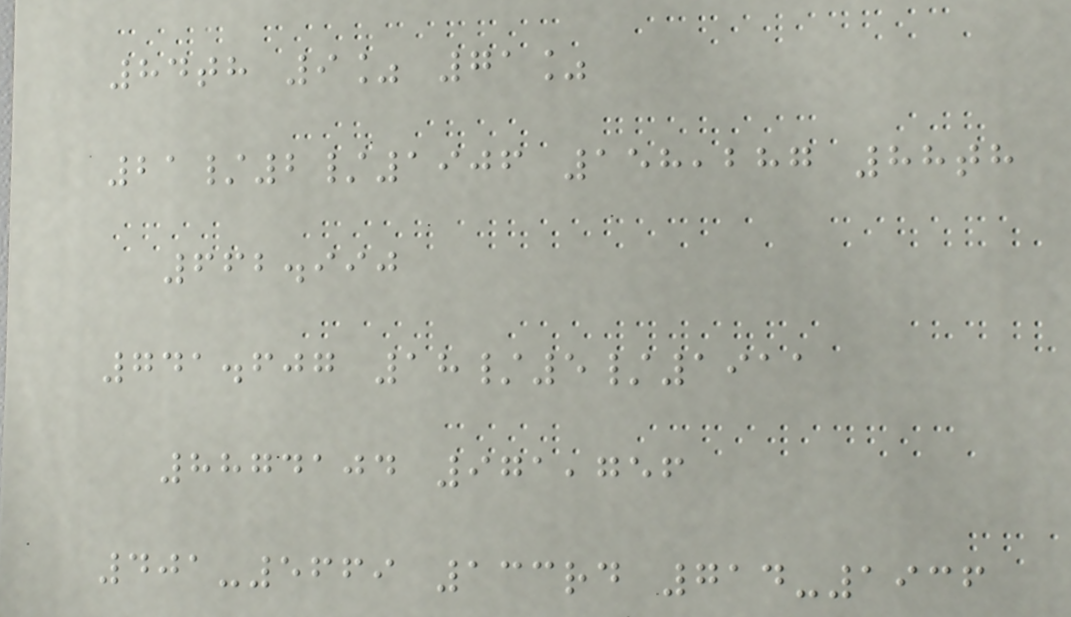84th 9% 71%
21/2/1906 158,287 88th
662.990
741.607 18/5/1911
8874104 971,756
401-5669 133rd 714-1936
